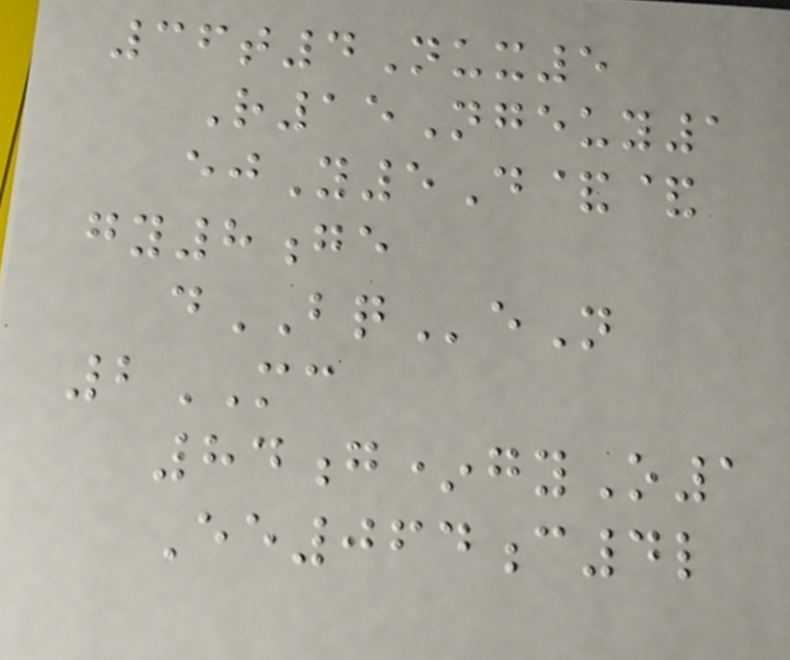36t4Nux5
R15Ngeuy1
ejY5D&&
gy8ge
dBQeN
2MC
84g*gyO1
Ee064c4l
